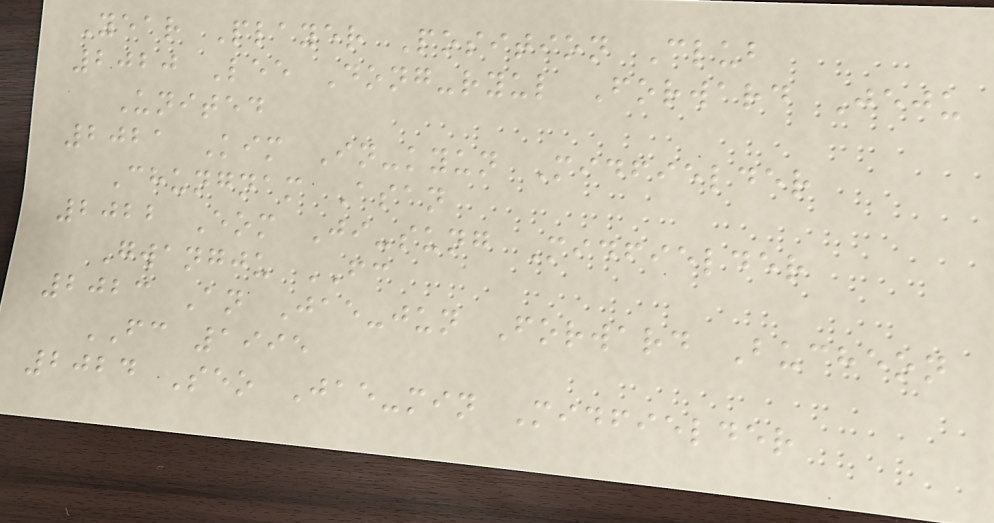Year Player Position Club
2020 Lee Dong-ryul Forward Jeju
United
2021 Kim In-kyun Midfielder
Chungnam Asan
2022 Eom Ji-sung Midfielder
Gwangju FC
2023 An Jae-jun Forward Bucheon
FC 1995
2024 Seo Jae-min Midfielder
